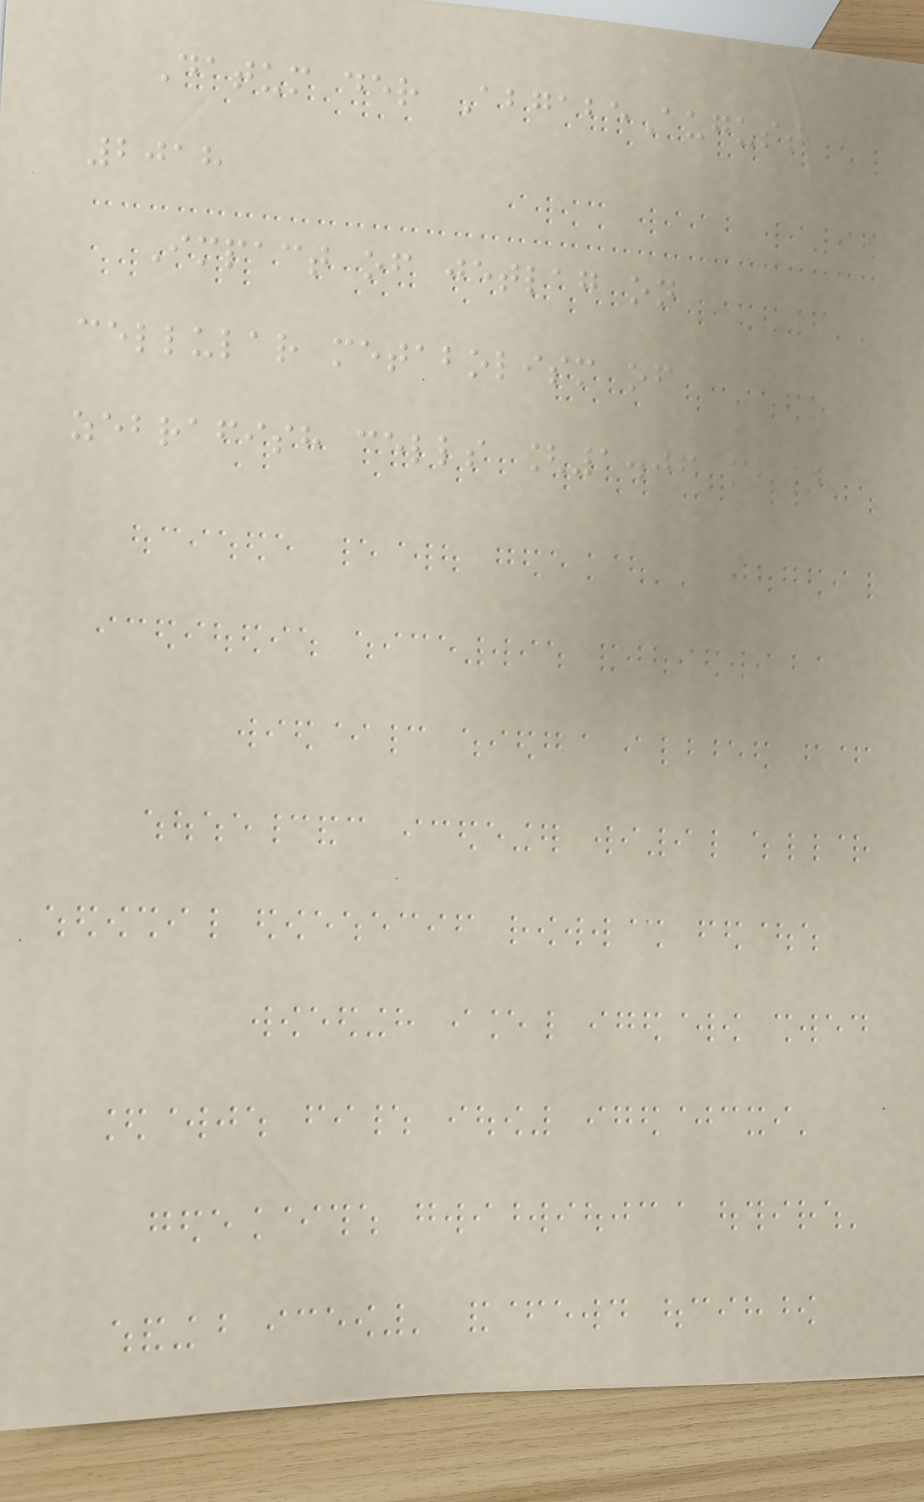Datum der AbgabeAugust
2018
Impact of jetlag on
cellular metabolism of
zebrafish cells [1.06 mb]
